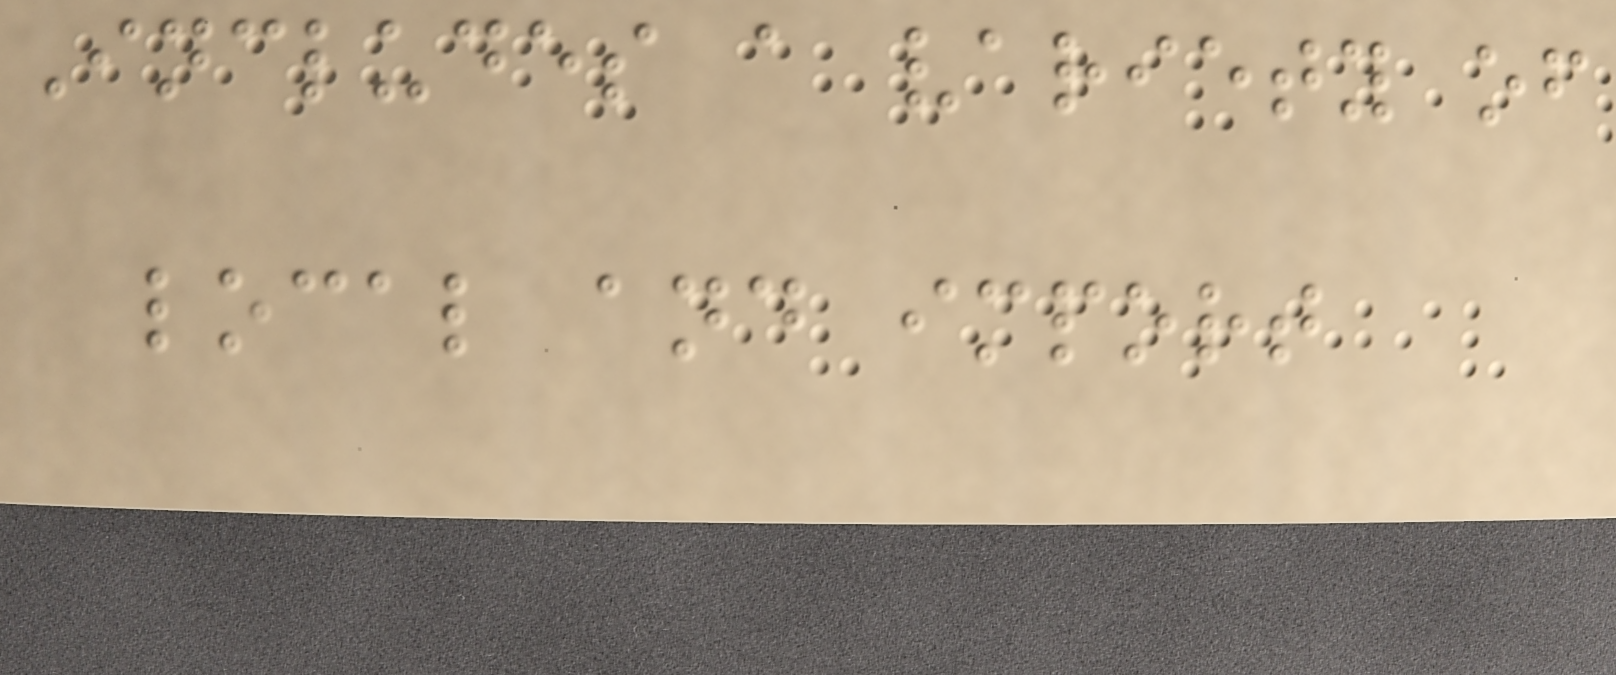Includes a variety of
local and import
